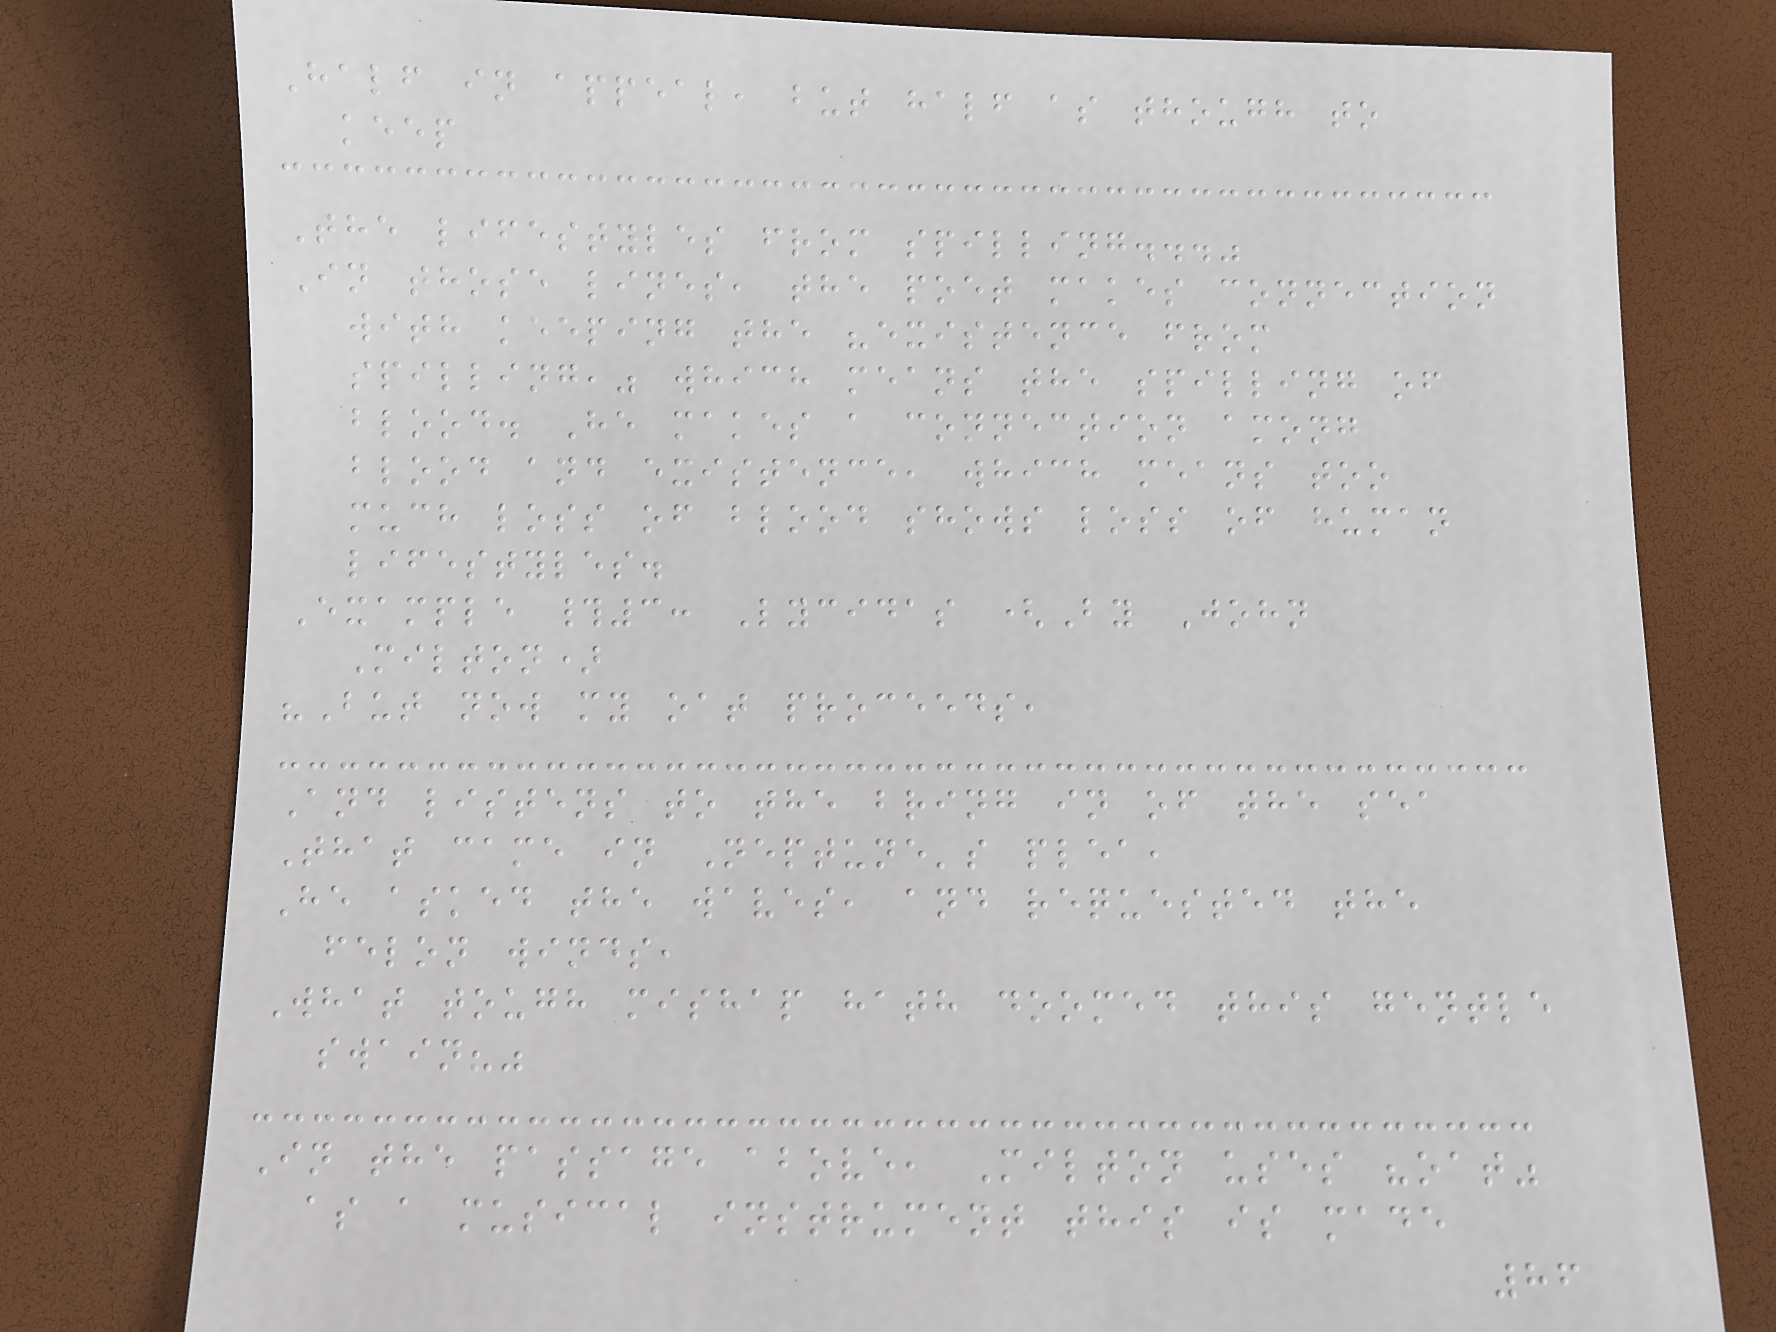Half in appeal, but half as though to
keep
The lifestyles from spilling..."
In those lines, the poet makes connection
with keeping the "existence from
spilling," which means the spilling of
blood. He makes a connection among
blood and existence, which means too
much loss of blood shows loss of human
lifestyles.
Example #3: Lycidas (By John
Milton)
"But now my oat proceeds,
And listens to the bring in of the sea
That came in Neptune's plea,
He asked the waves, and requested the
felon winds,
What tough mishap hath doomed this gentle
swain?"
In the passage above, Milton uses "oat"
as a musical instrument this is made
86
